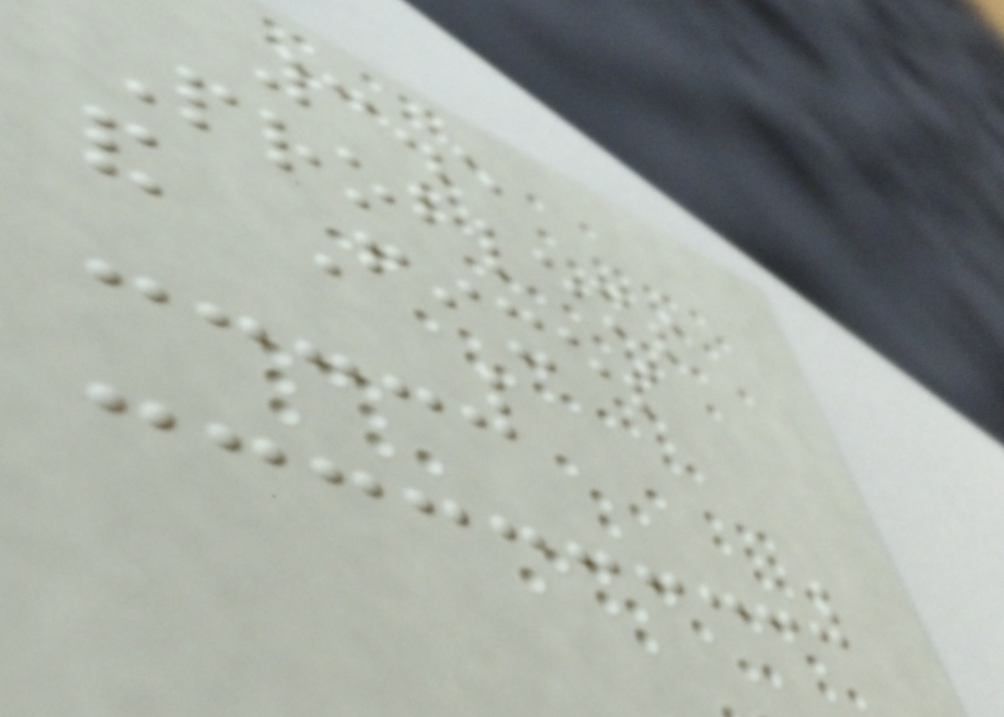3.5
Problems
and Fixes
